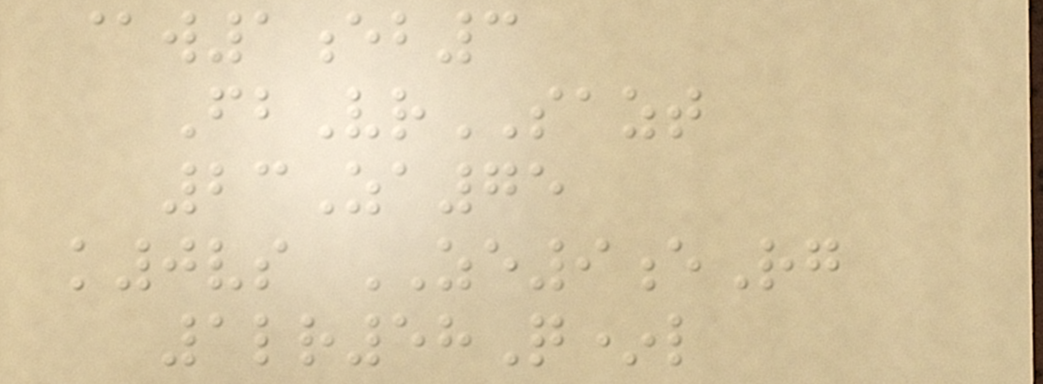@w1eb3
FbVrSAZT
23Za75
k0vs ZE9eRg
1lr58Q*l
